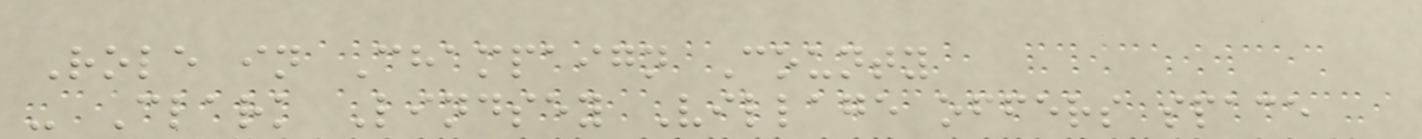Role in Champaign County
- Clark Lindsey Village offers space
